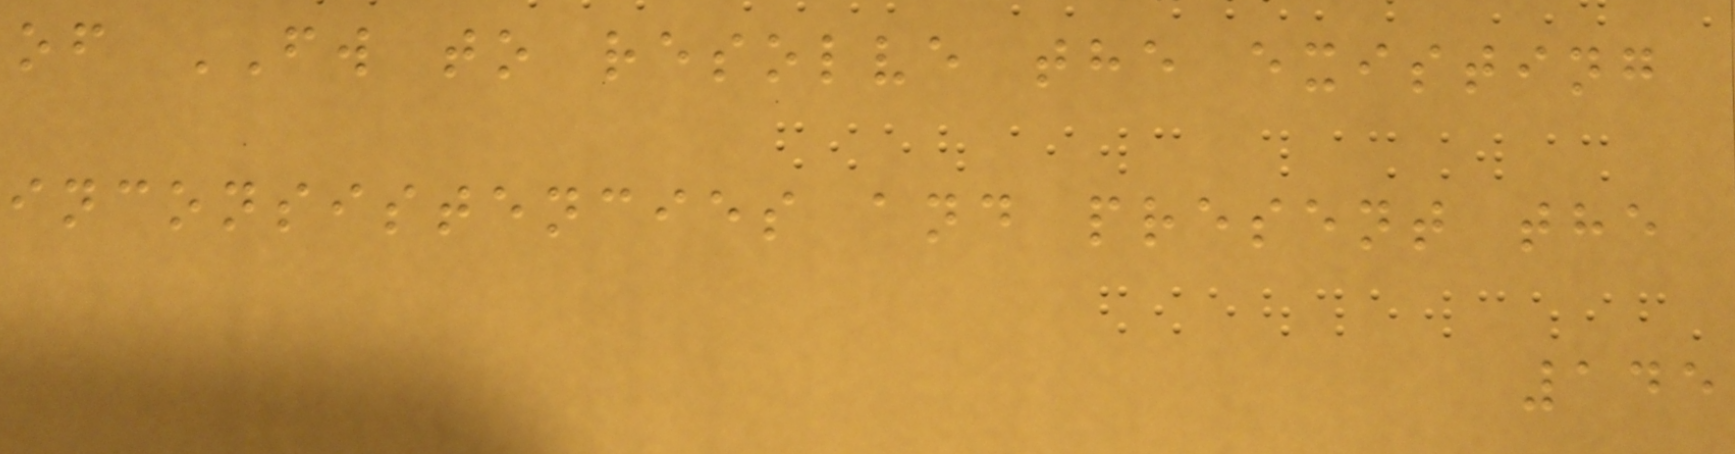of FW to resolve the existing
inconsistencies and present the
145
